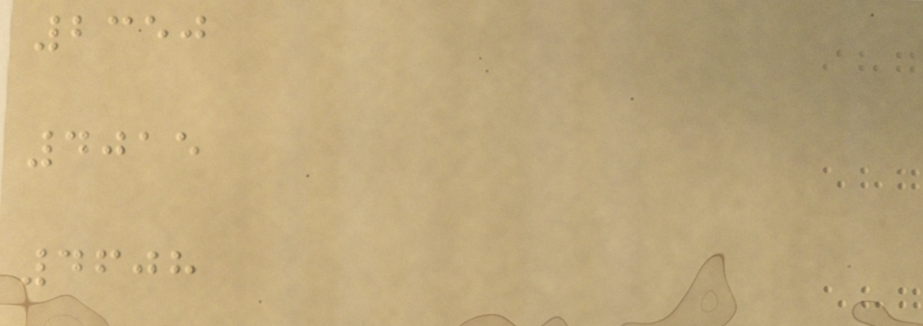2350
4015
4608
